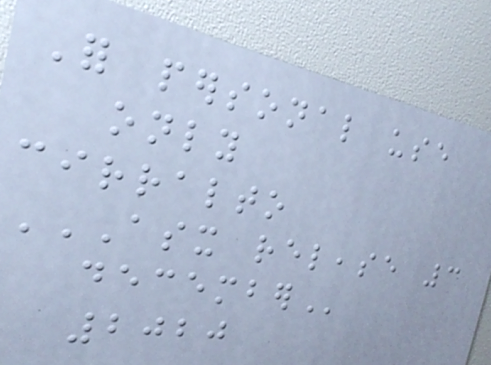For personal use
only
cirralto
ASX RELEASE 3
DECEMBER
2020
